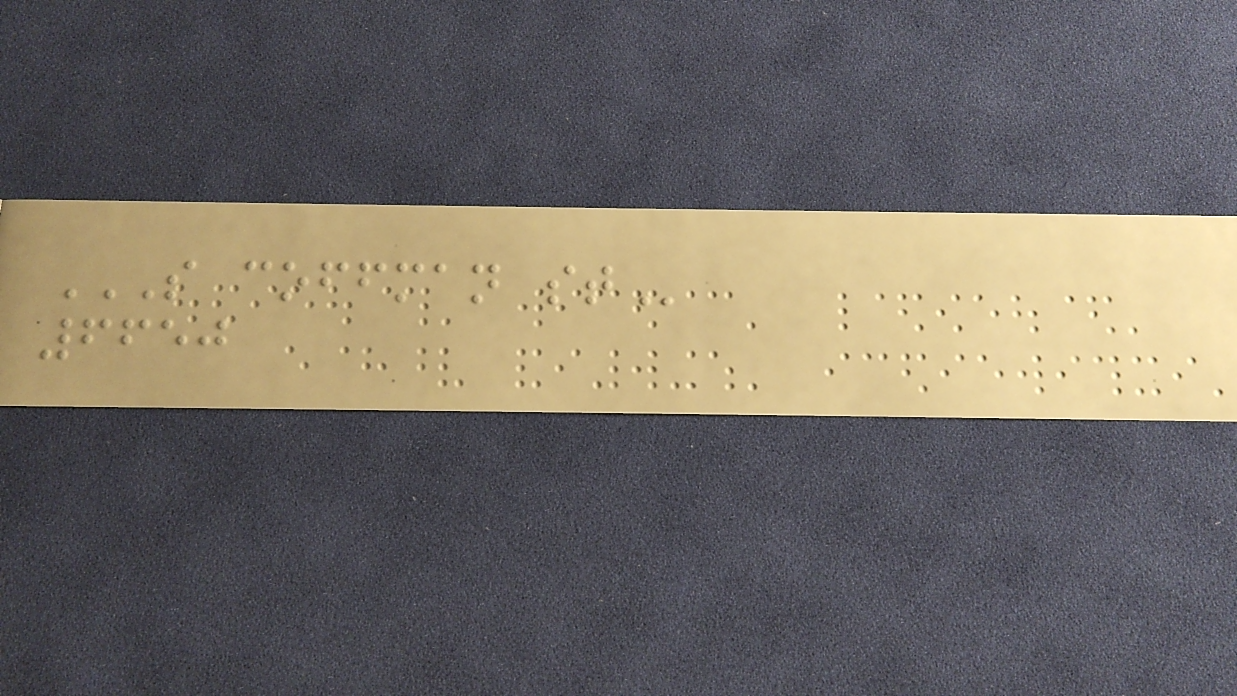S COFFMAN ST
6650
